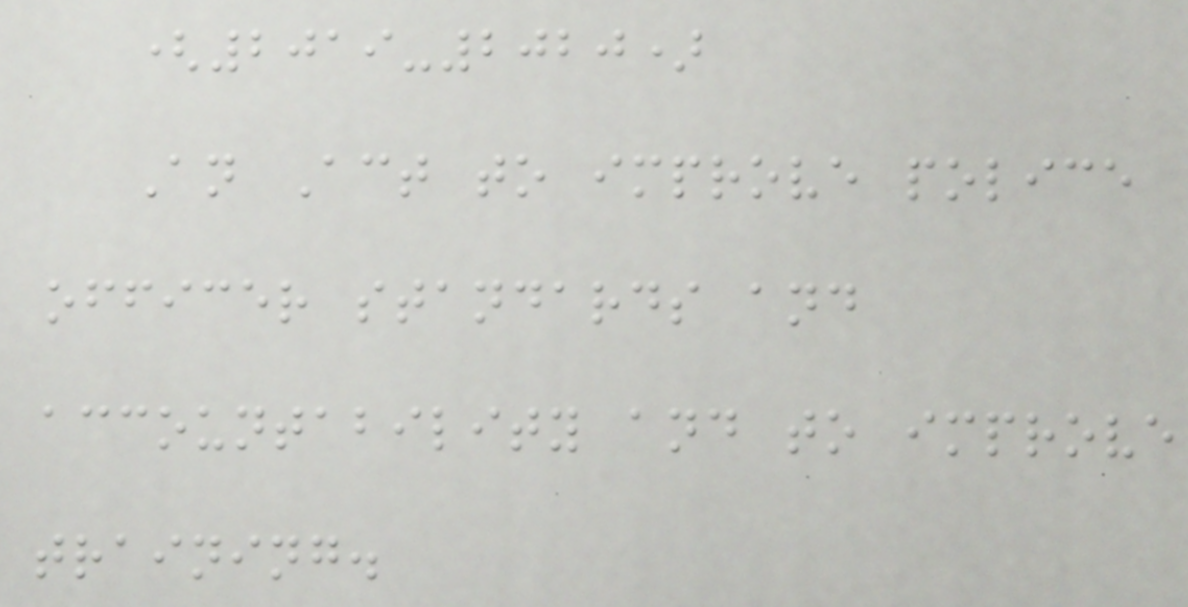(2019-2020)
An Act to improve police
officer standards and
accountability and to improve
training.
